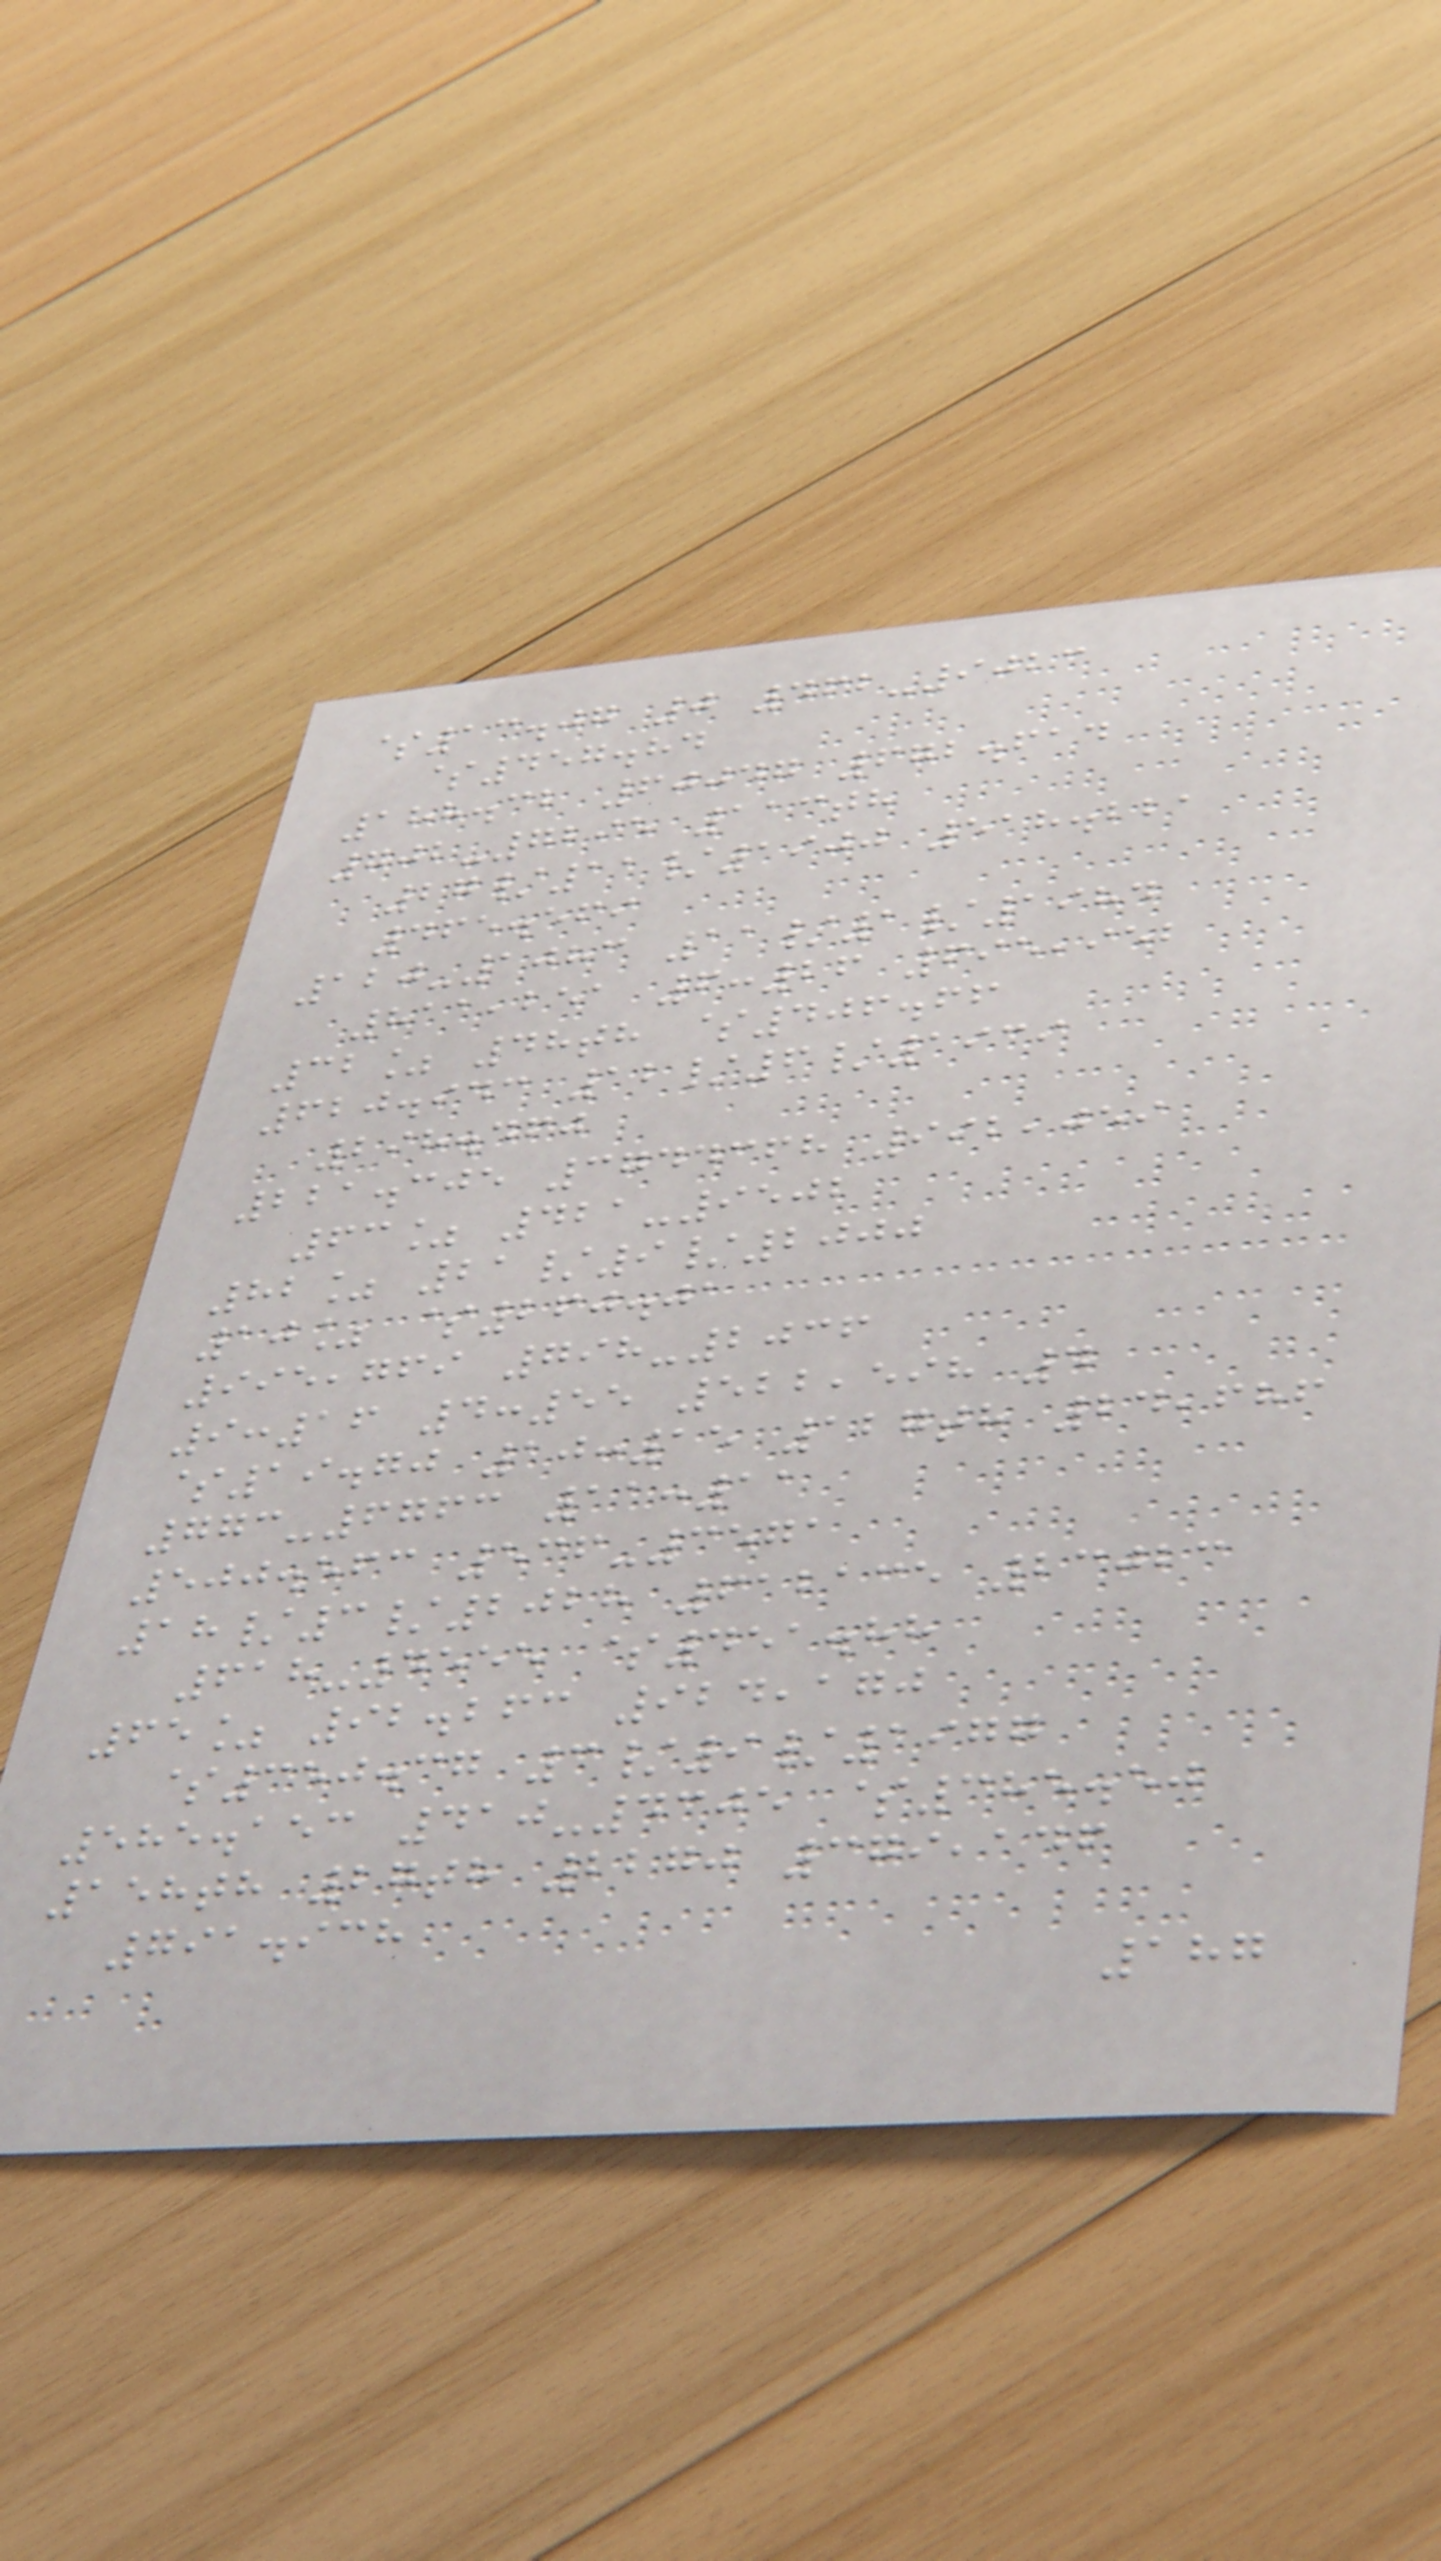$13.07 0 462-9023
$457.84
188.32 60047 672.614
702-7295 113th
27/11/1900 518.221
465.569
120-1083 11/1/1984
811,251 6:26 695,952
32% 48th $406.66
620.943 12/6/1939
298.460
221.305 3744368 992,059
63% 421-9502
82% 21/9/2000
10% $260.01
995,769 798-2036
9:16 4:55 522,598 4
$19.70 10:15 127th 24,686
773-6763 11:11
500.563 536-3571
18/3/2028 612135 23023
618-4555 $451.88
65% 92.263 924,170
$350.37 3/9/1977
585.153 410-4305 $385.50
158th 27th 2270 379,146
791.938
187
